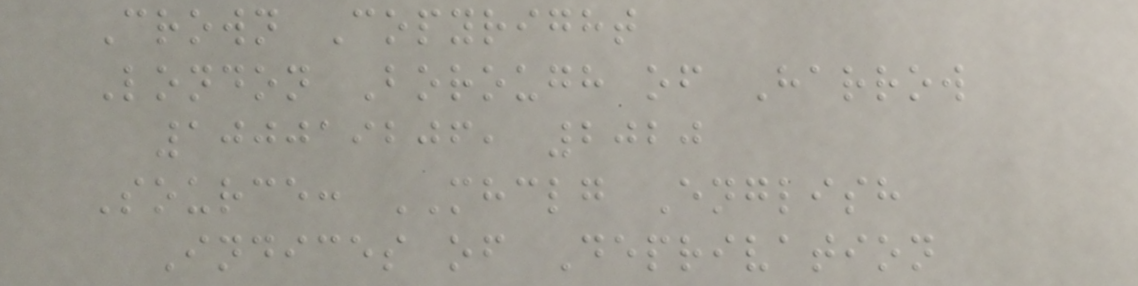Crown Copyright
London Borough of Harrow
100019206, 2020
Source: MHCLG English
Indices of Deprivation
